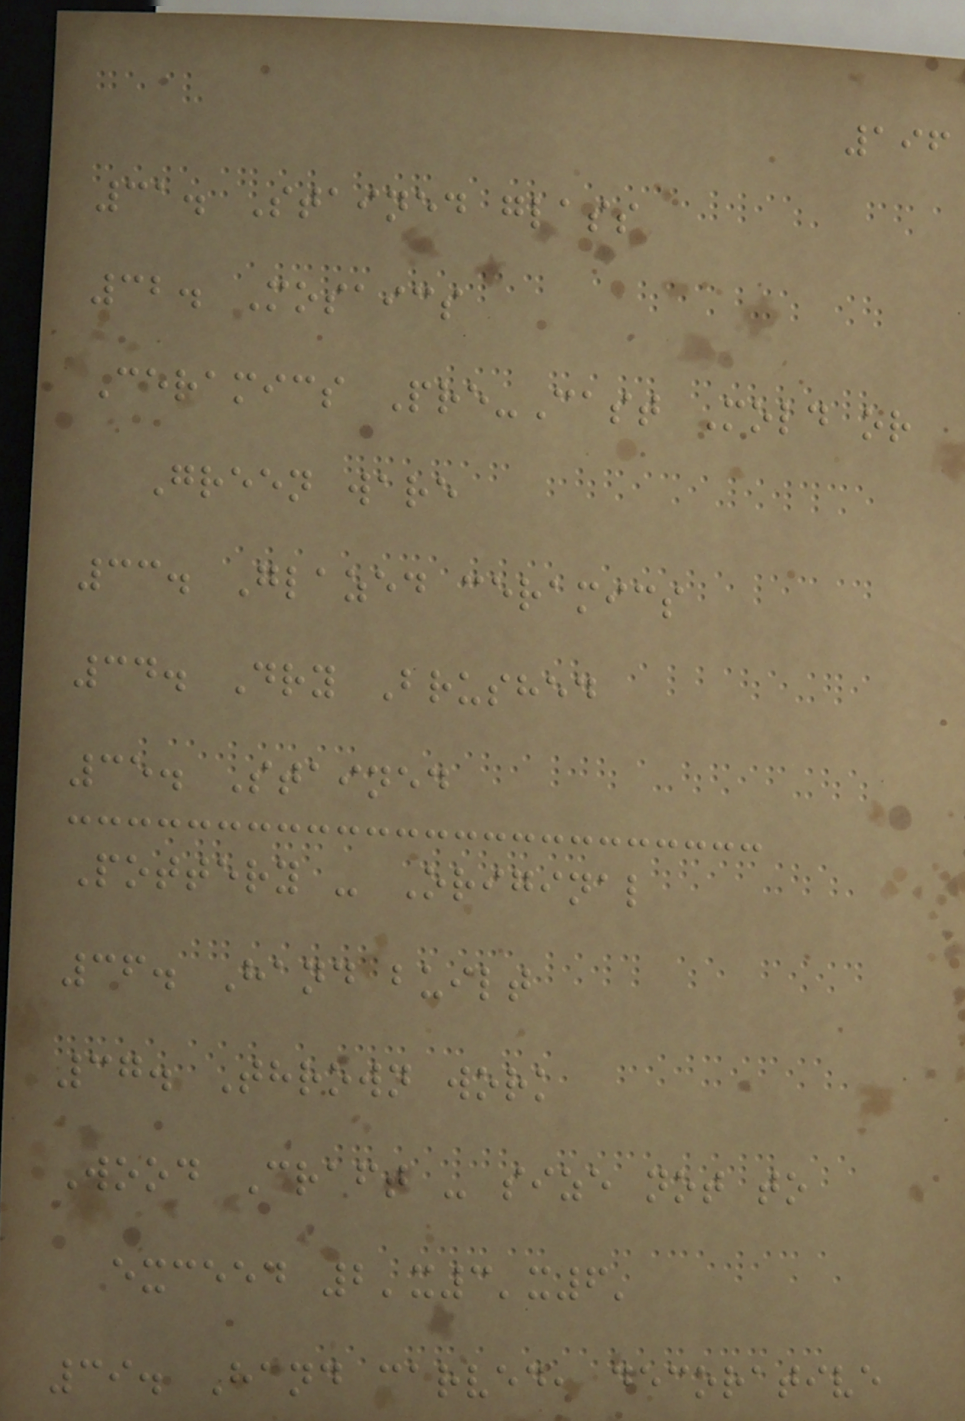196
31. Stained glass
32. Mosaics
Ceramics Pre-Cast Mold or
Green ware
33. Glazed ceramics
34. Dry Brushed
35. Stained
Pottery - Original
36. Hand built
37. Thrown work
Wood Craft - size not to
exceed 2'x3'x6'
39. Hand carved, decorative
